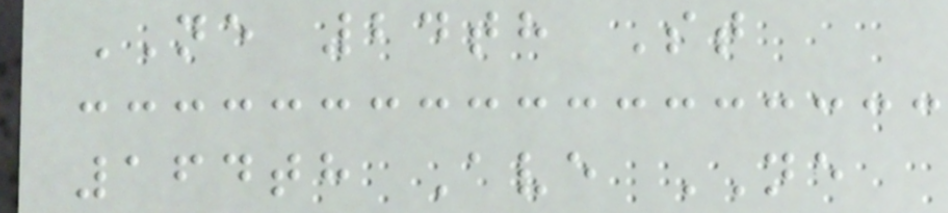NE 24th St
164th Ave NE
